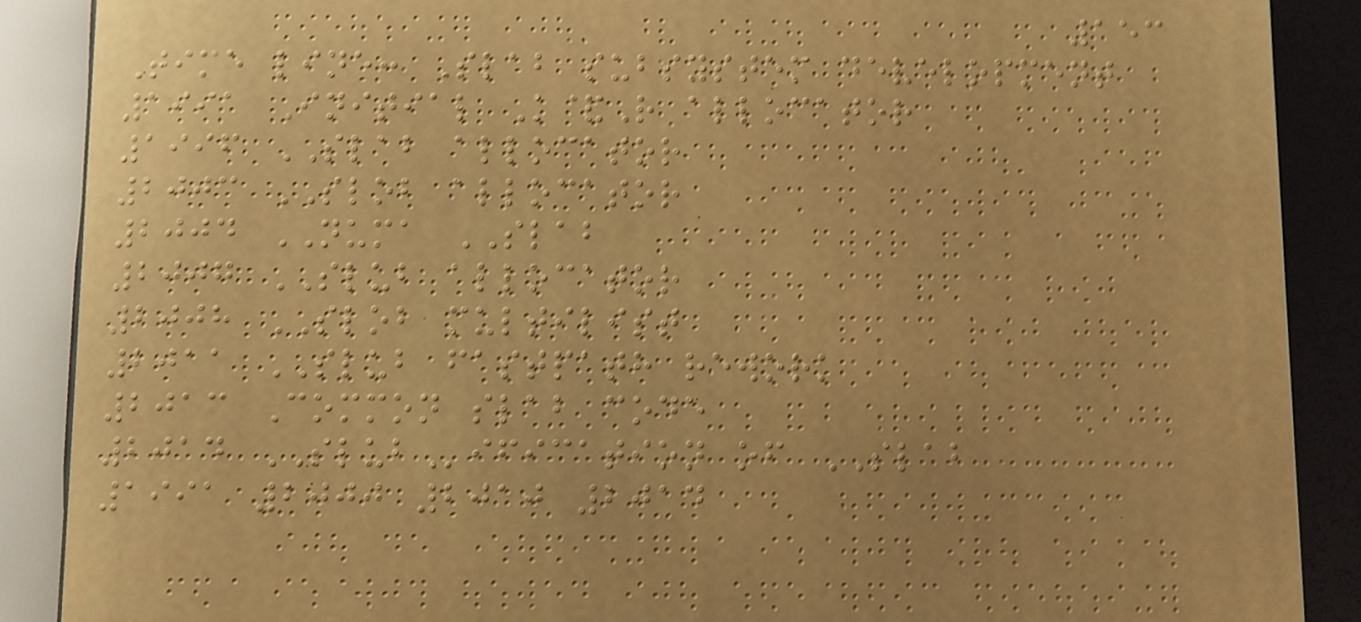153
Time line: Slab subsystem development
1991 Initial K&R allocator
1996 SLAB allocator
2003 SLOB allocator
2004 NUMA SLAB
2007 SLUB allocator
2008 SLOB multilist
2011 SLUB fastpath rework
2013 Common slab code
2014 SLUBification of SLAB
1991 2000 2010 2014
